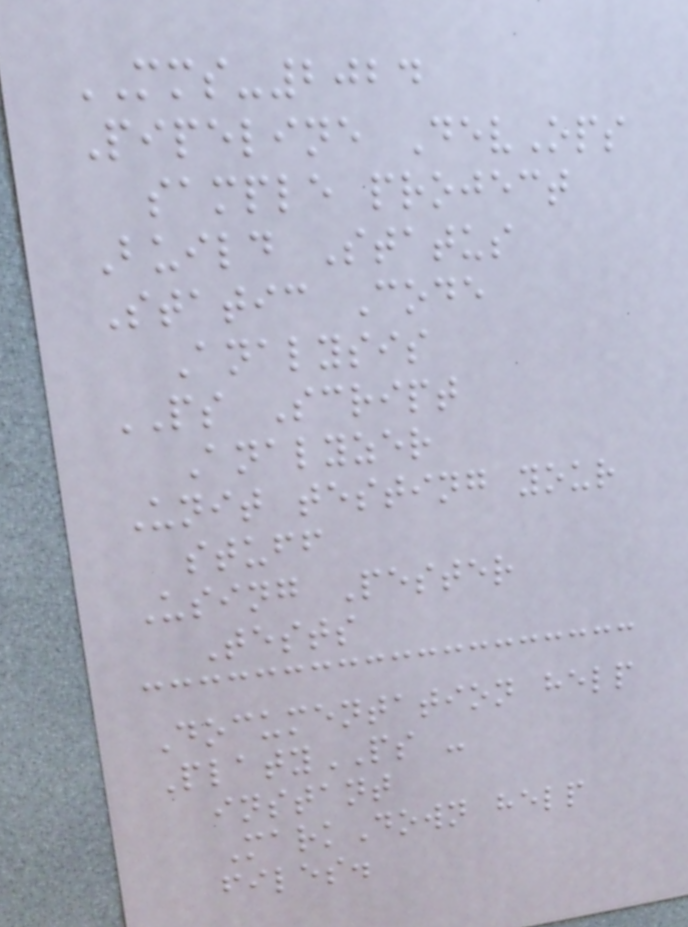MMS-2024
Pipeline DevOps
sample project
Build Status
Static Code
Analysis
PS Script
Analyzer
Unit testing your
stuff
Using Pester
Tests
Documentation help
PlatyPS -
instant
MarkDown help
files.
